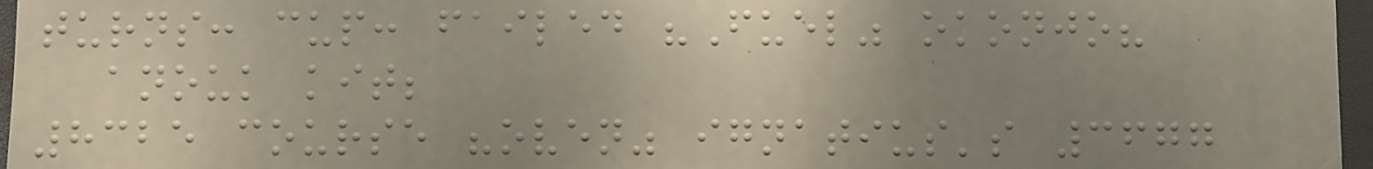turns: cup: failed "Fuel" okonjo?
anouk kit;
8325 course "oven" ignatius's 3677
